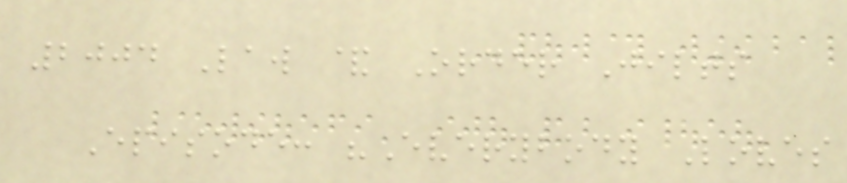2004 Law & Order Jilts
Episode: "Everybody Loves
